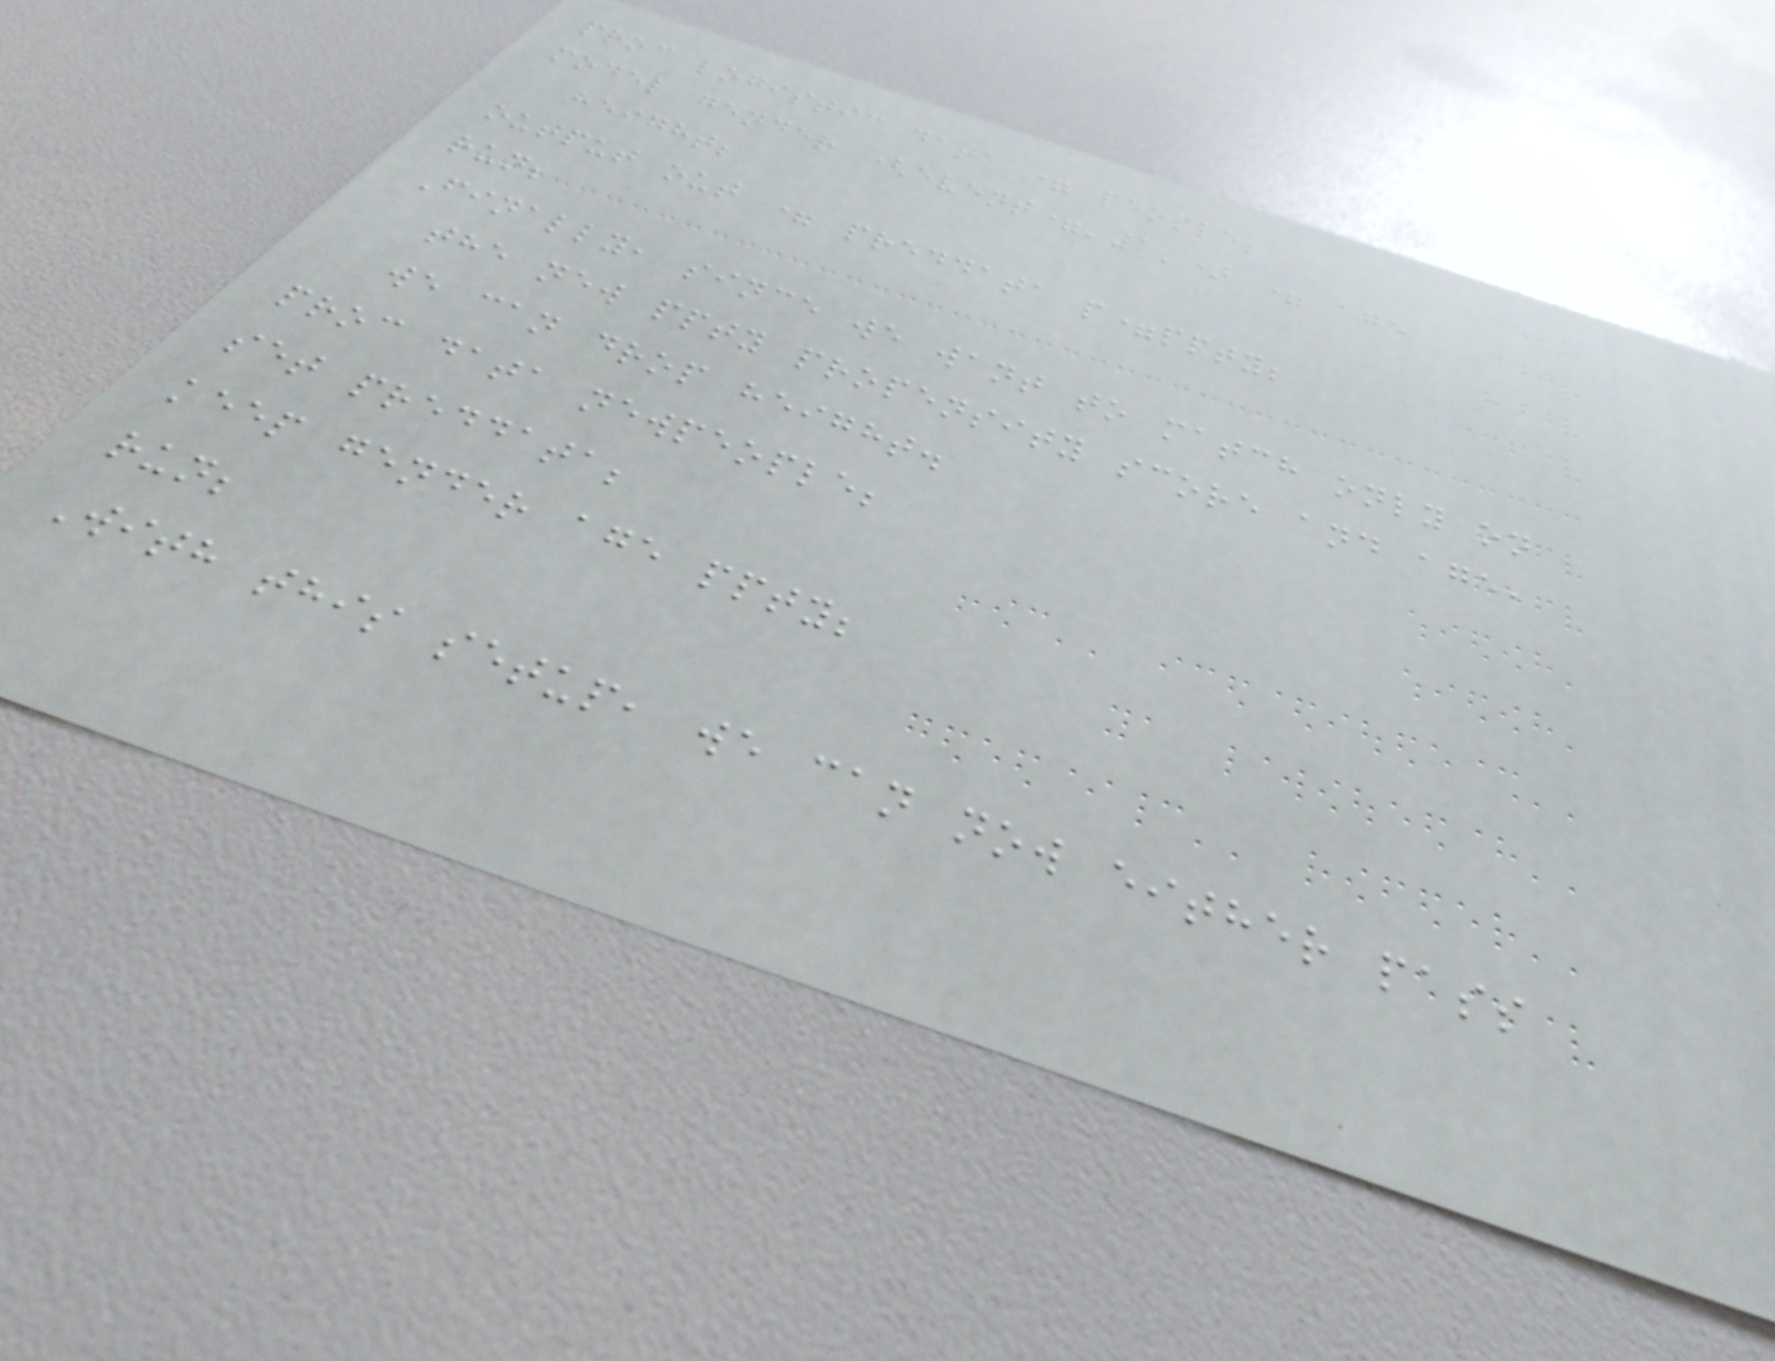proc logistic data = people;
model gender (event='1') = age
height;
output out = preddata p=ppty;
run;
Finally, since we want to match only on
the new ppty propensity score and age,
we can drop height.
proc data newpeople;
set preddata;
keep gender age ppty;
run;
With this setup, we can now either pass
